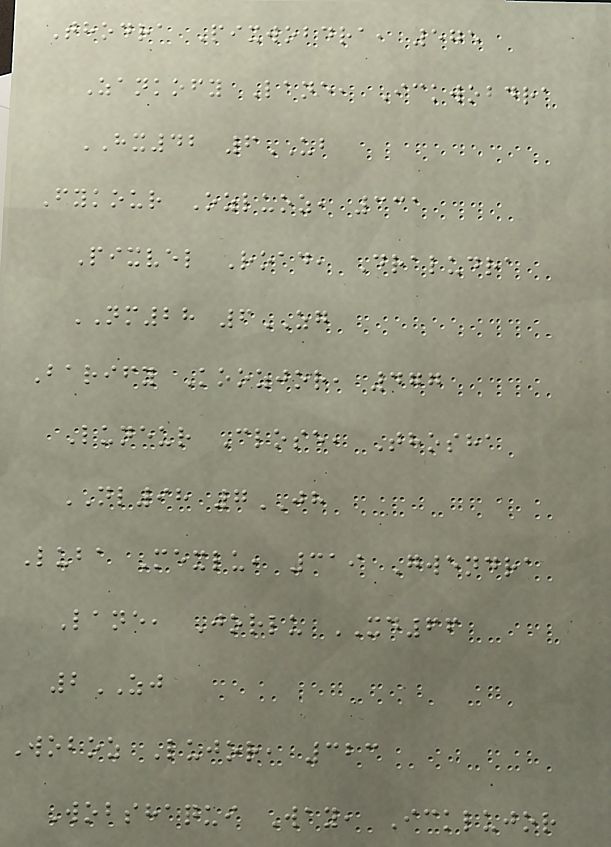Thodra Pixwobdra, 575
Zankofy Lane, Ickwobdra
HX42 6UB
Fykour Ozluoz, 331
Pixvel Road, Draludra
NM28 6ZG
Barify Koozjor, 477
Luneur Close, Thosha
NL98 7JH
Luba Mexlu, 319 Gwendra
Lane, Jorlu XD66
2ZJ
Woboz Lujor, 323
Wobshaqui Way, Icklujor
